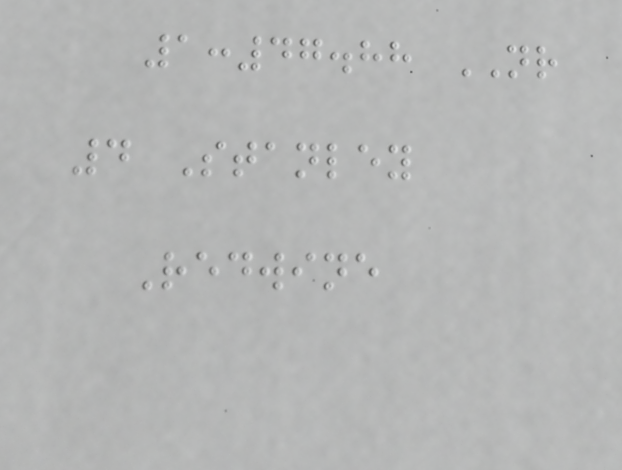1:47.88 NR
4 Stanley
Redwine
